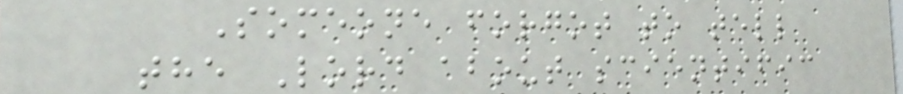Someone forgot to tell
the Lord about scientific
